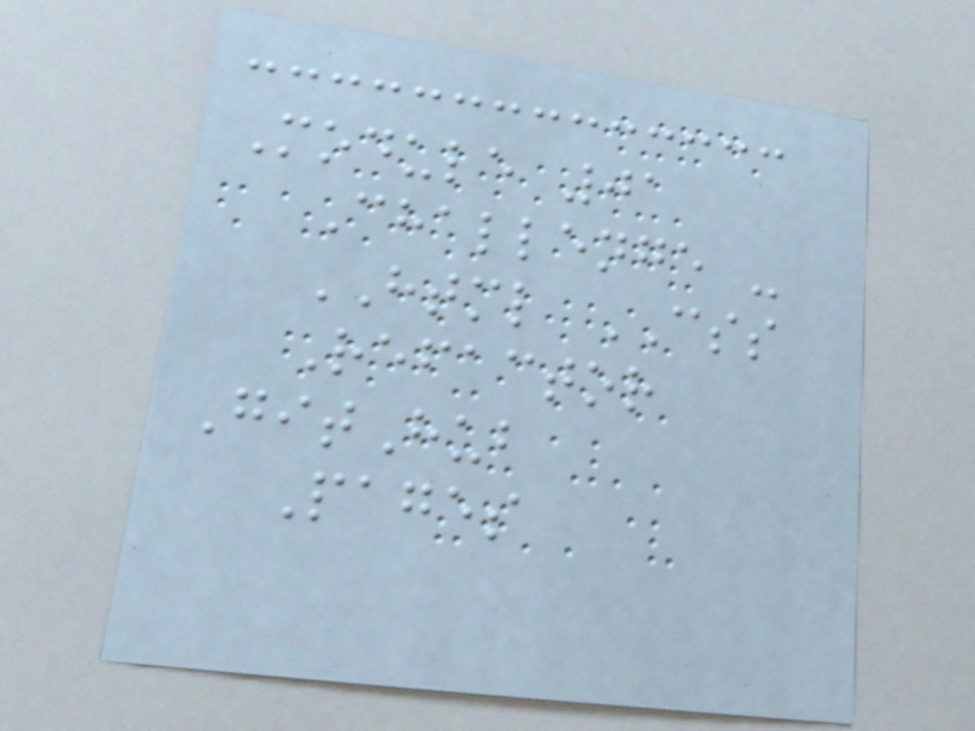Module 01
Challenge -
HTML CSS
Refactor
GitHub
Pages
